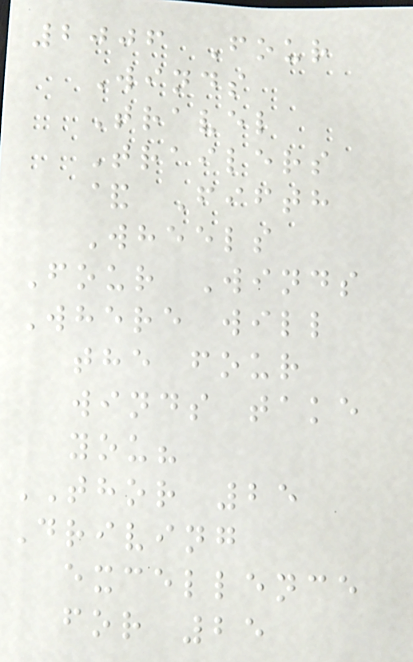2006 Four
Winds
Travel
Trailers
& Fifth
Wheels
Four Winds
Where will
the four
winds take
you?
THOR 25
Driving
excellence
for 25
